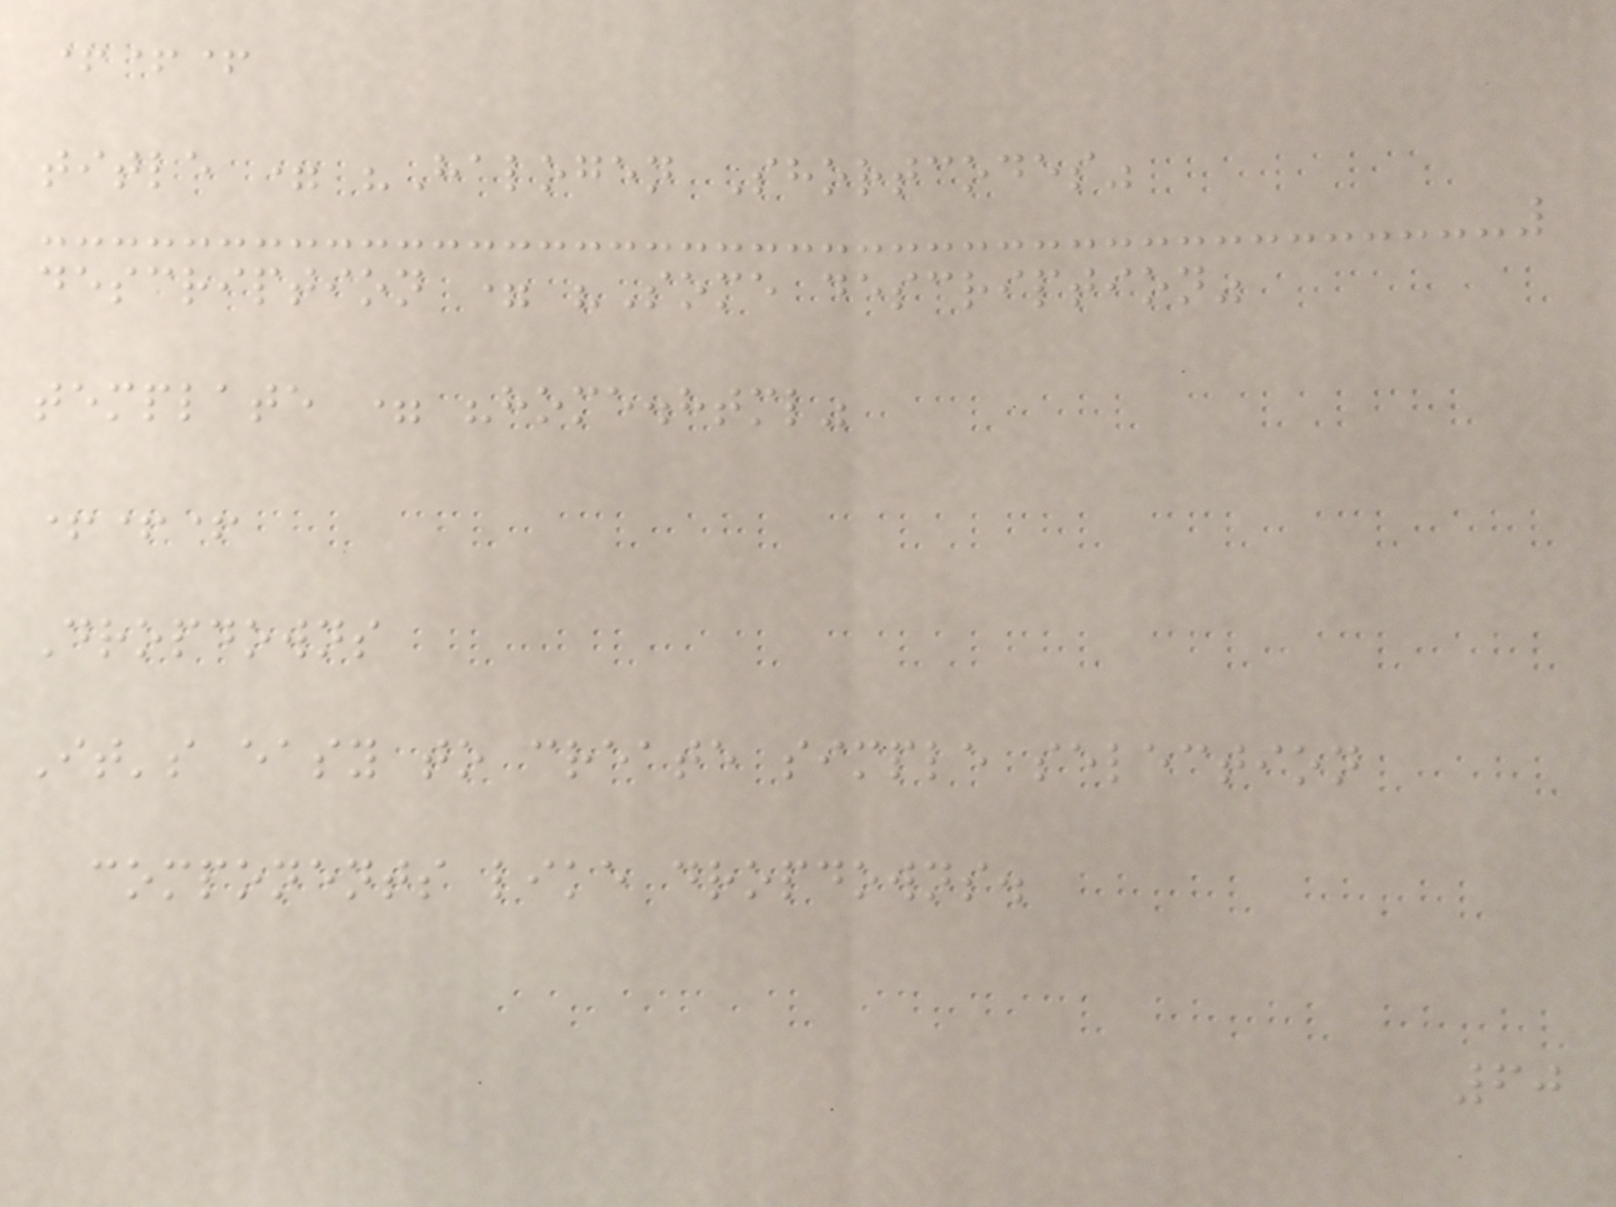+++
title = "Halogen Shortcodes"
description = "Some description"
template = "home.html"
+++
Dropdowns
It's easy to create simple selection
components like dropdowns.
60
